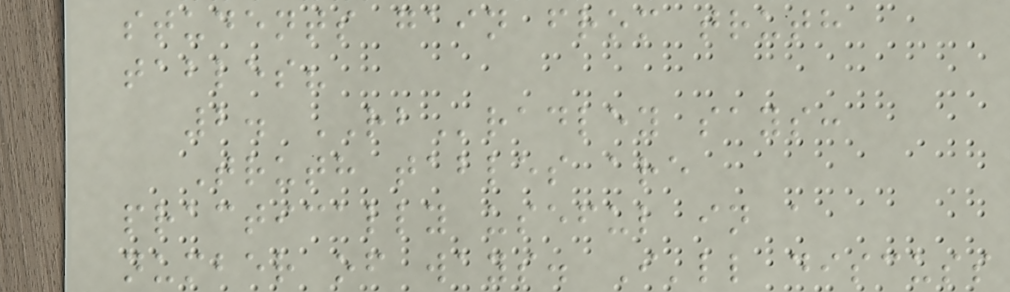students gain from truth
tables?
2. RBradley says:
Truth tables are
practically useful in a
number of ways. I'll discuss
